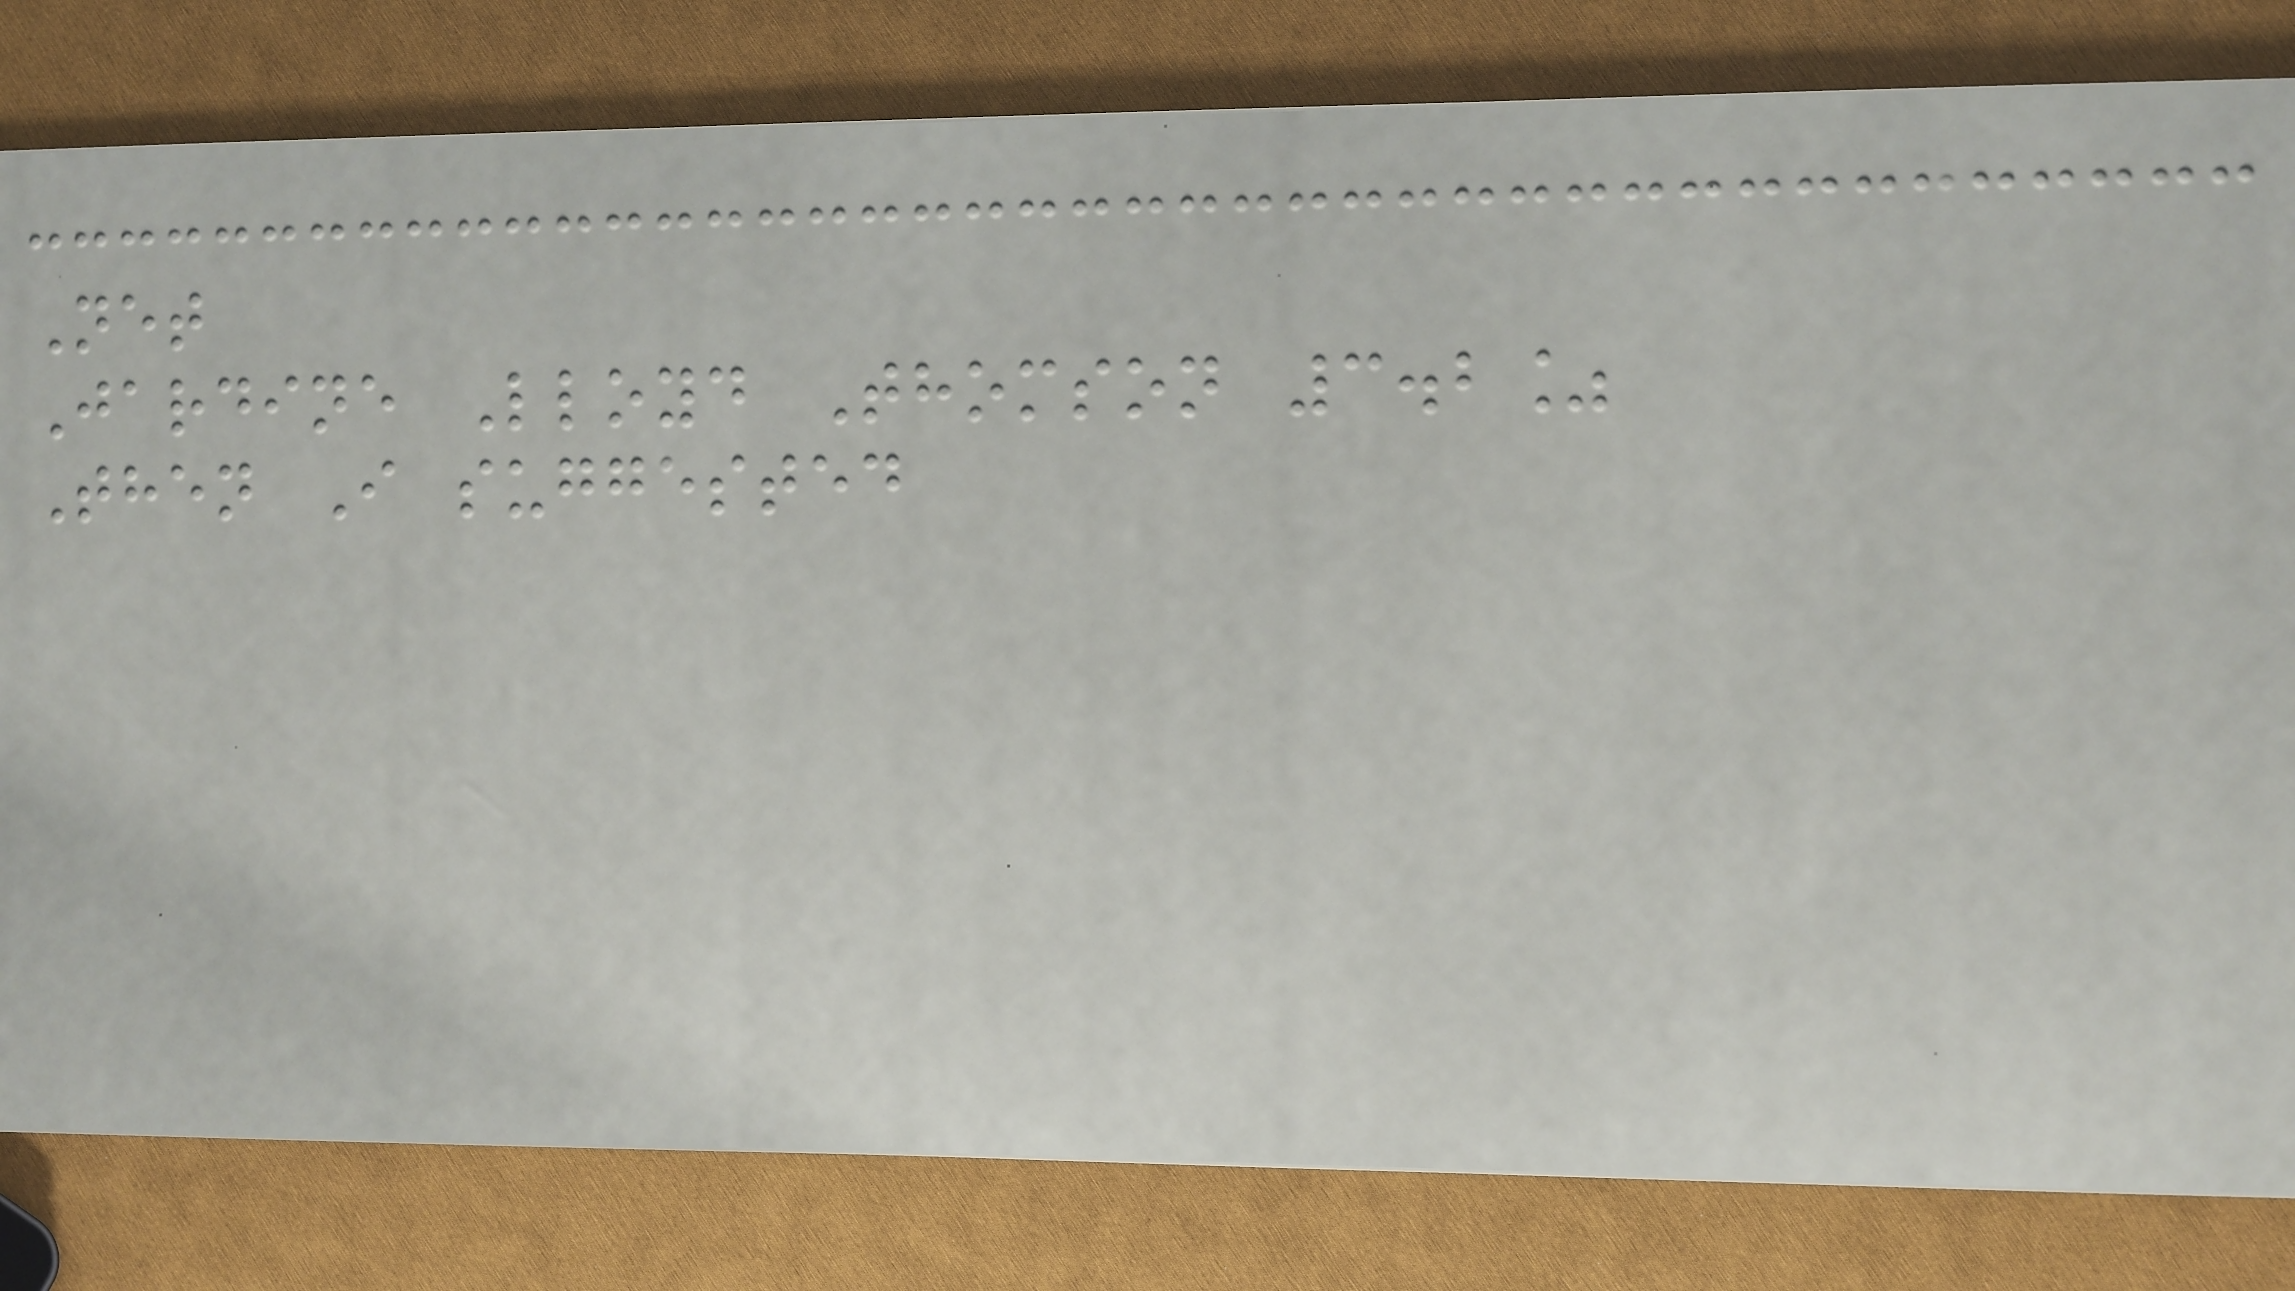Net
Jardine Lloyd Thomson 3.2%
Then I suggested
